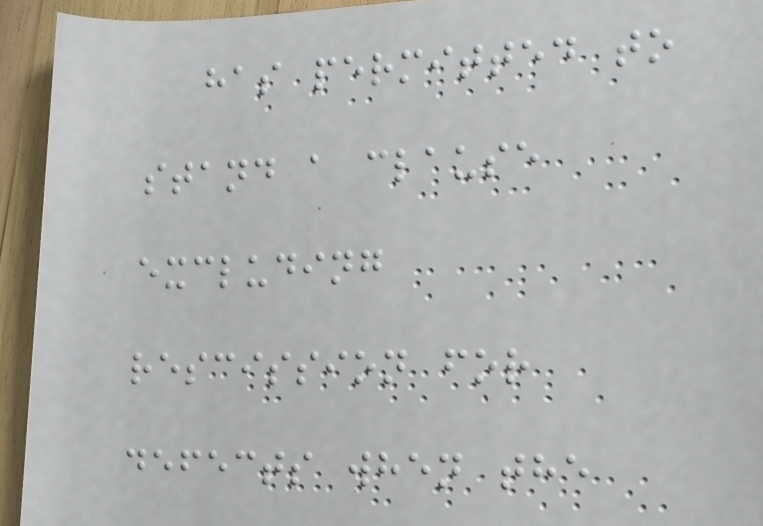has permitted to
stand a clause
excluding
rescission for
defects when the
